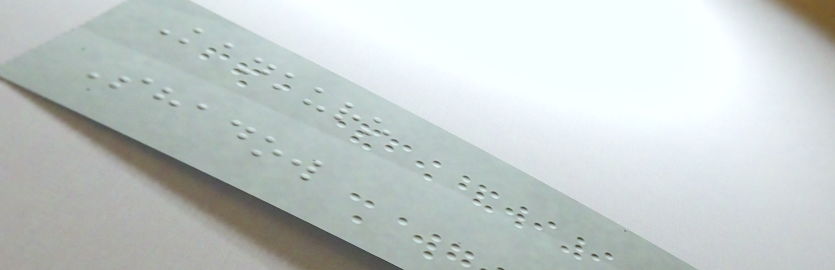Kankuro
Shadow
